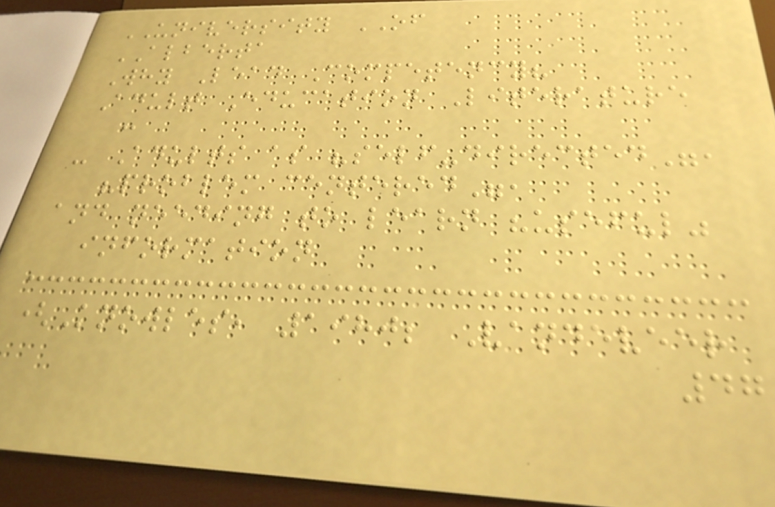UNIVERSITY OF
ALBERTA
Why Lead Competency?
Adult Education Literature
:
- Adults as "self-directed",
"problem centered",
and needing to learn "useful"
information
(Knowles, 1980; Vandeveer
47
